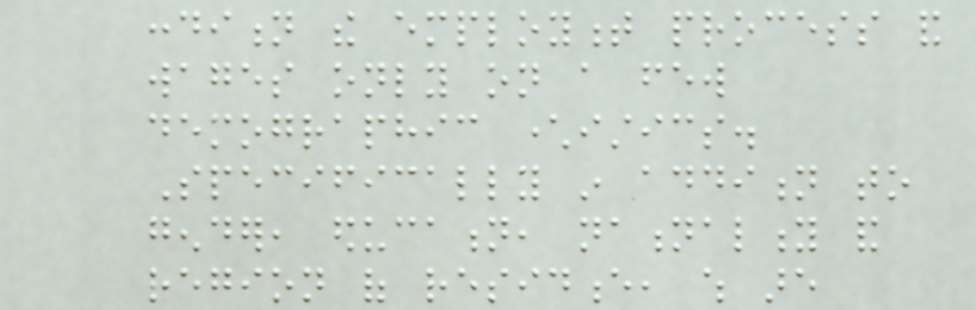condition the employment process and
wages only on a few
demographic characteristics.
Specifically in addition to
gender, education, nationality and
region of residence, which are
